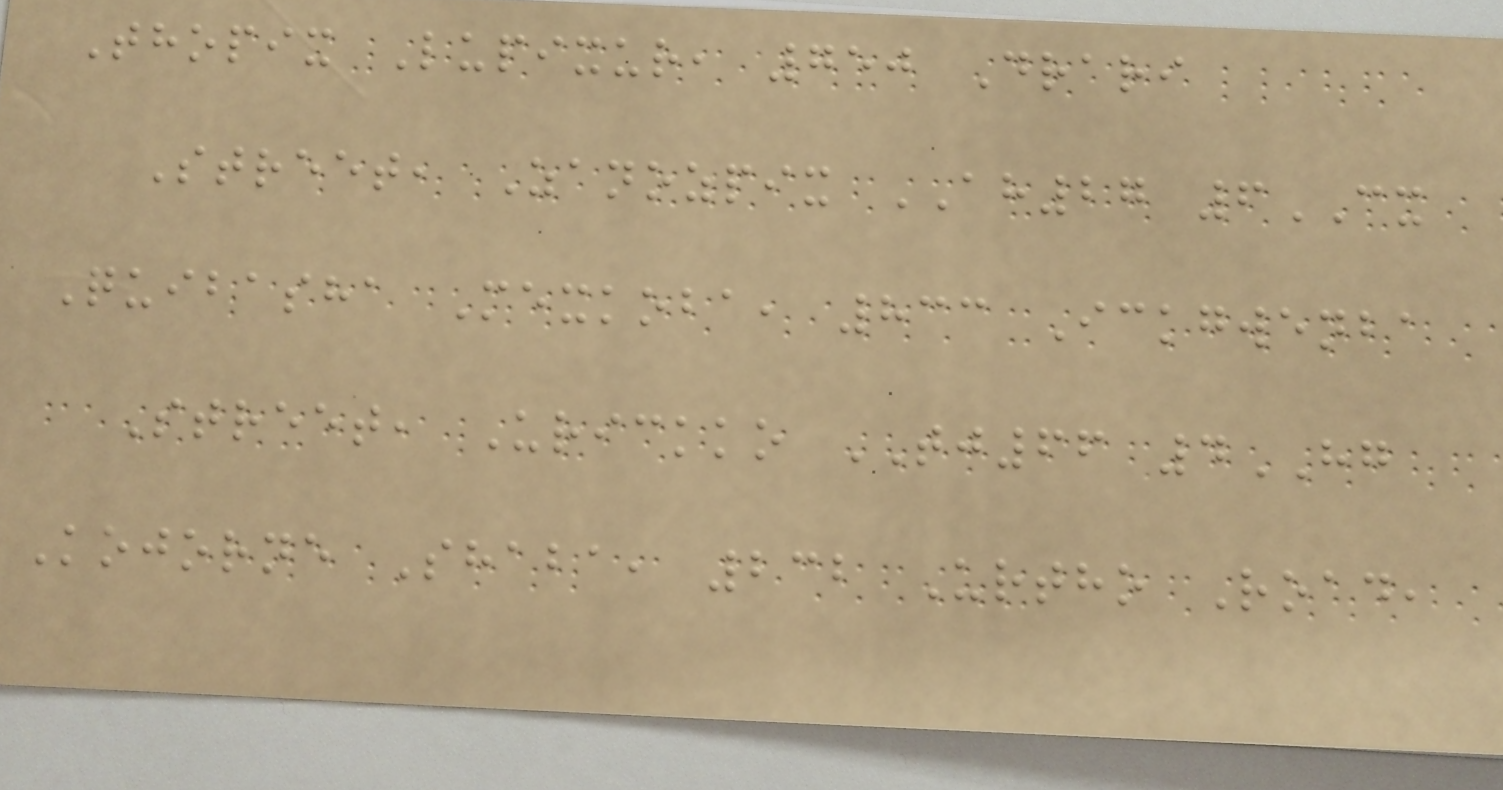Thopix Lupixur, 750 Drari
Street, Zanozpix AH27 6CX
Quibasha Mexkoba, 833 Ickgwenba
Street, Urickko TJ66 4HG
Kojorne Shaba, 232 Urtho Road,
